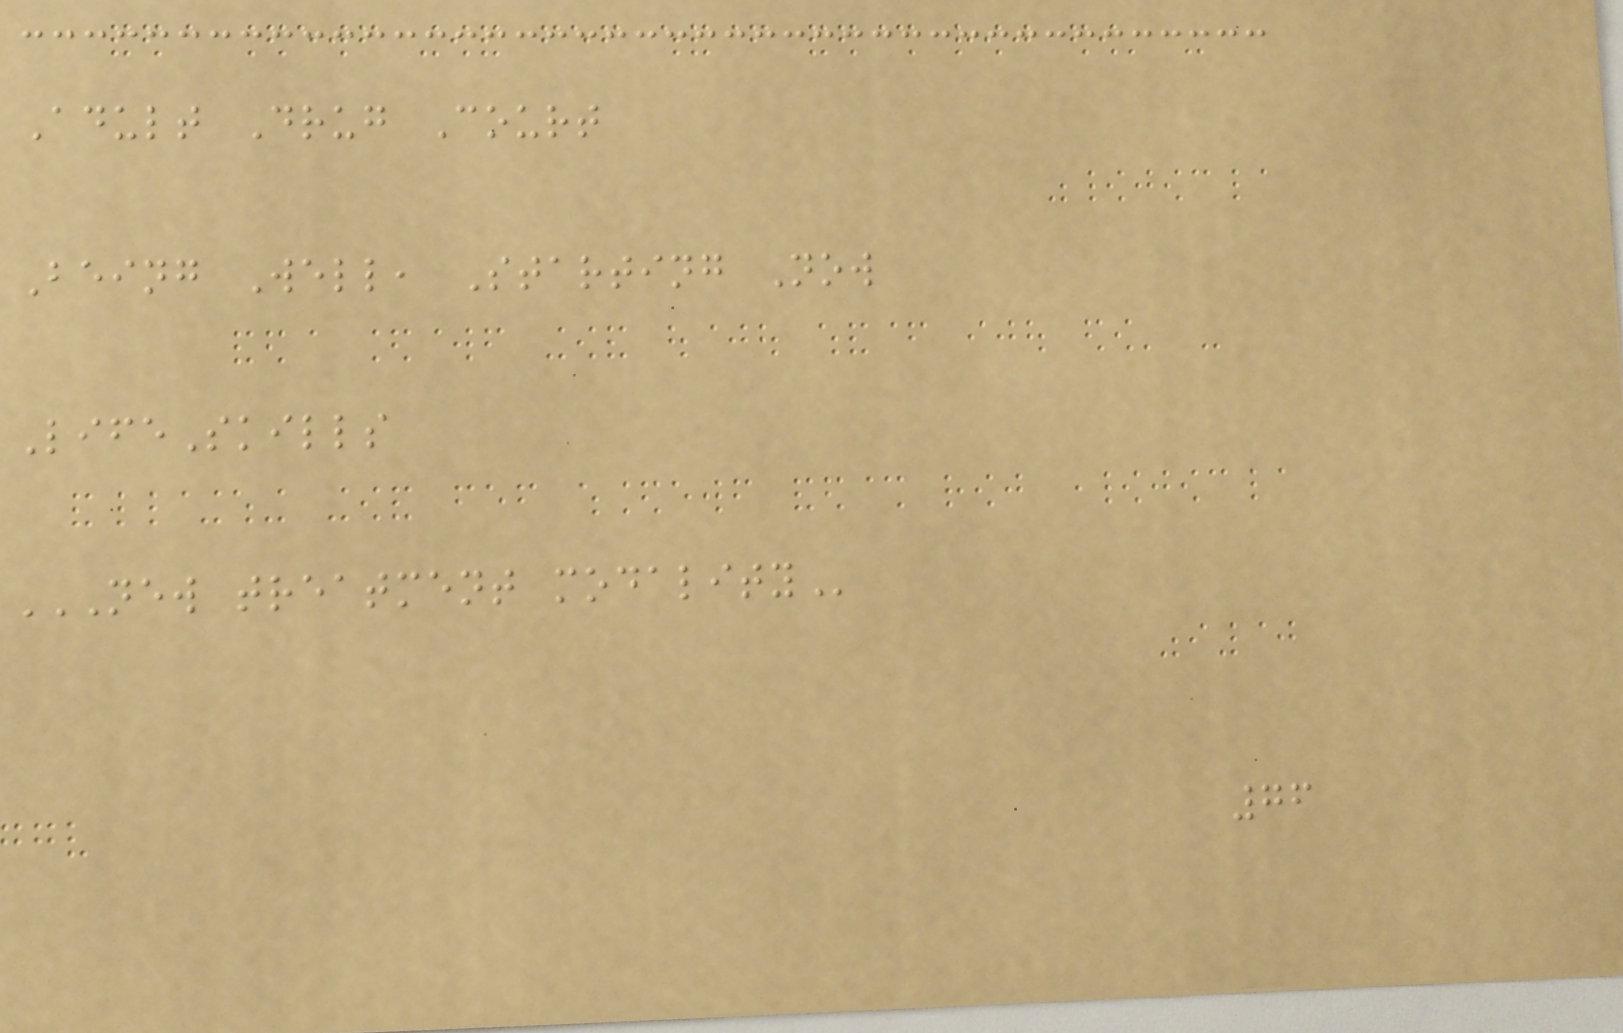Adult Drug Court
Being Well, Starting Now
LifeSkills
NEW TREATMENT MODALITY
76
